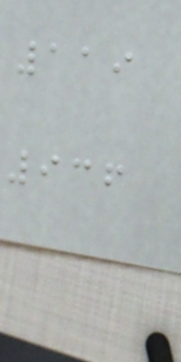119
936
